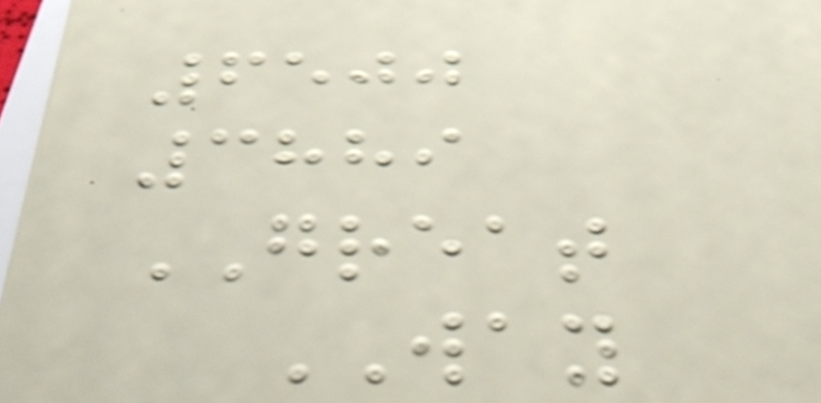6500
3889
GREAT
WAY
